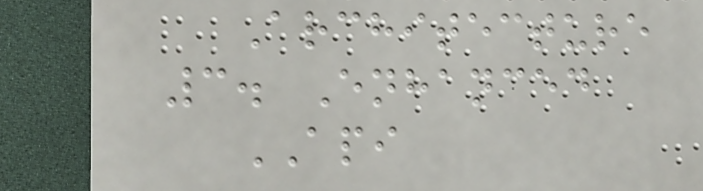Architecture
3. Enhanced
API
